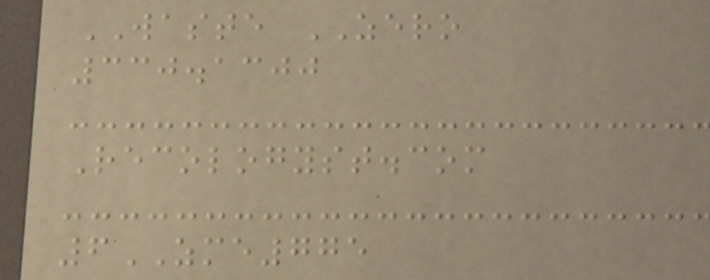WASTE ZERO
330.1300
Recologyst.com
6ZME775
